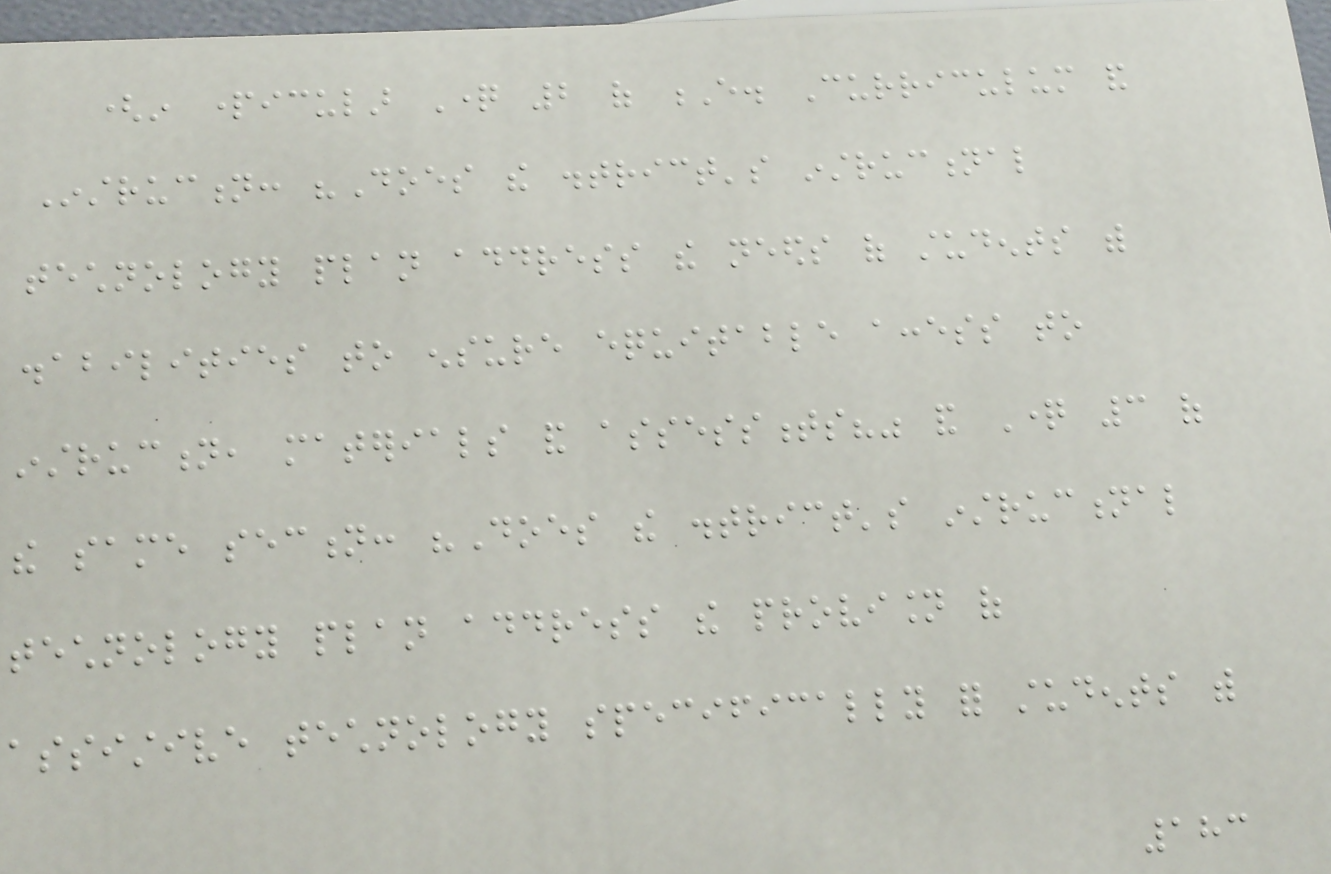(in particular Question 2 of E. Curriculum and
Instruction: "Does the district's instructional
technology plan address the needs of students with
disabilities to ensure equitable access to
instruction, materials and assessments?" and Question 3 of
the same section: "Does the district's instructional
technology plan address the provision of
assistive technology specifically for students with
183
